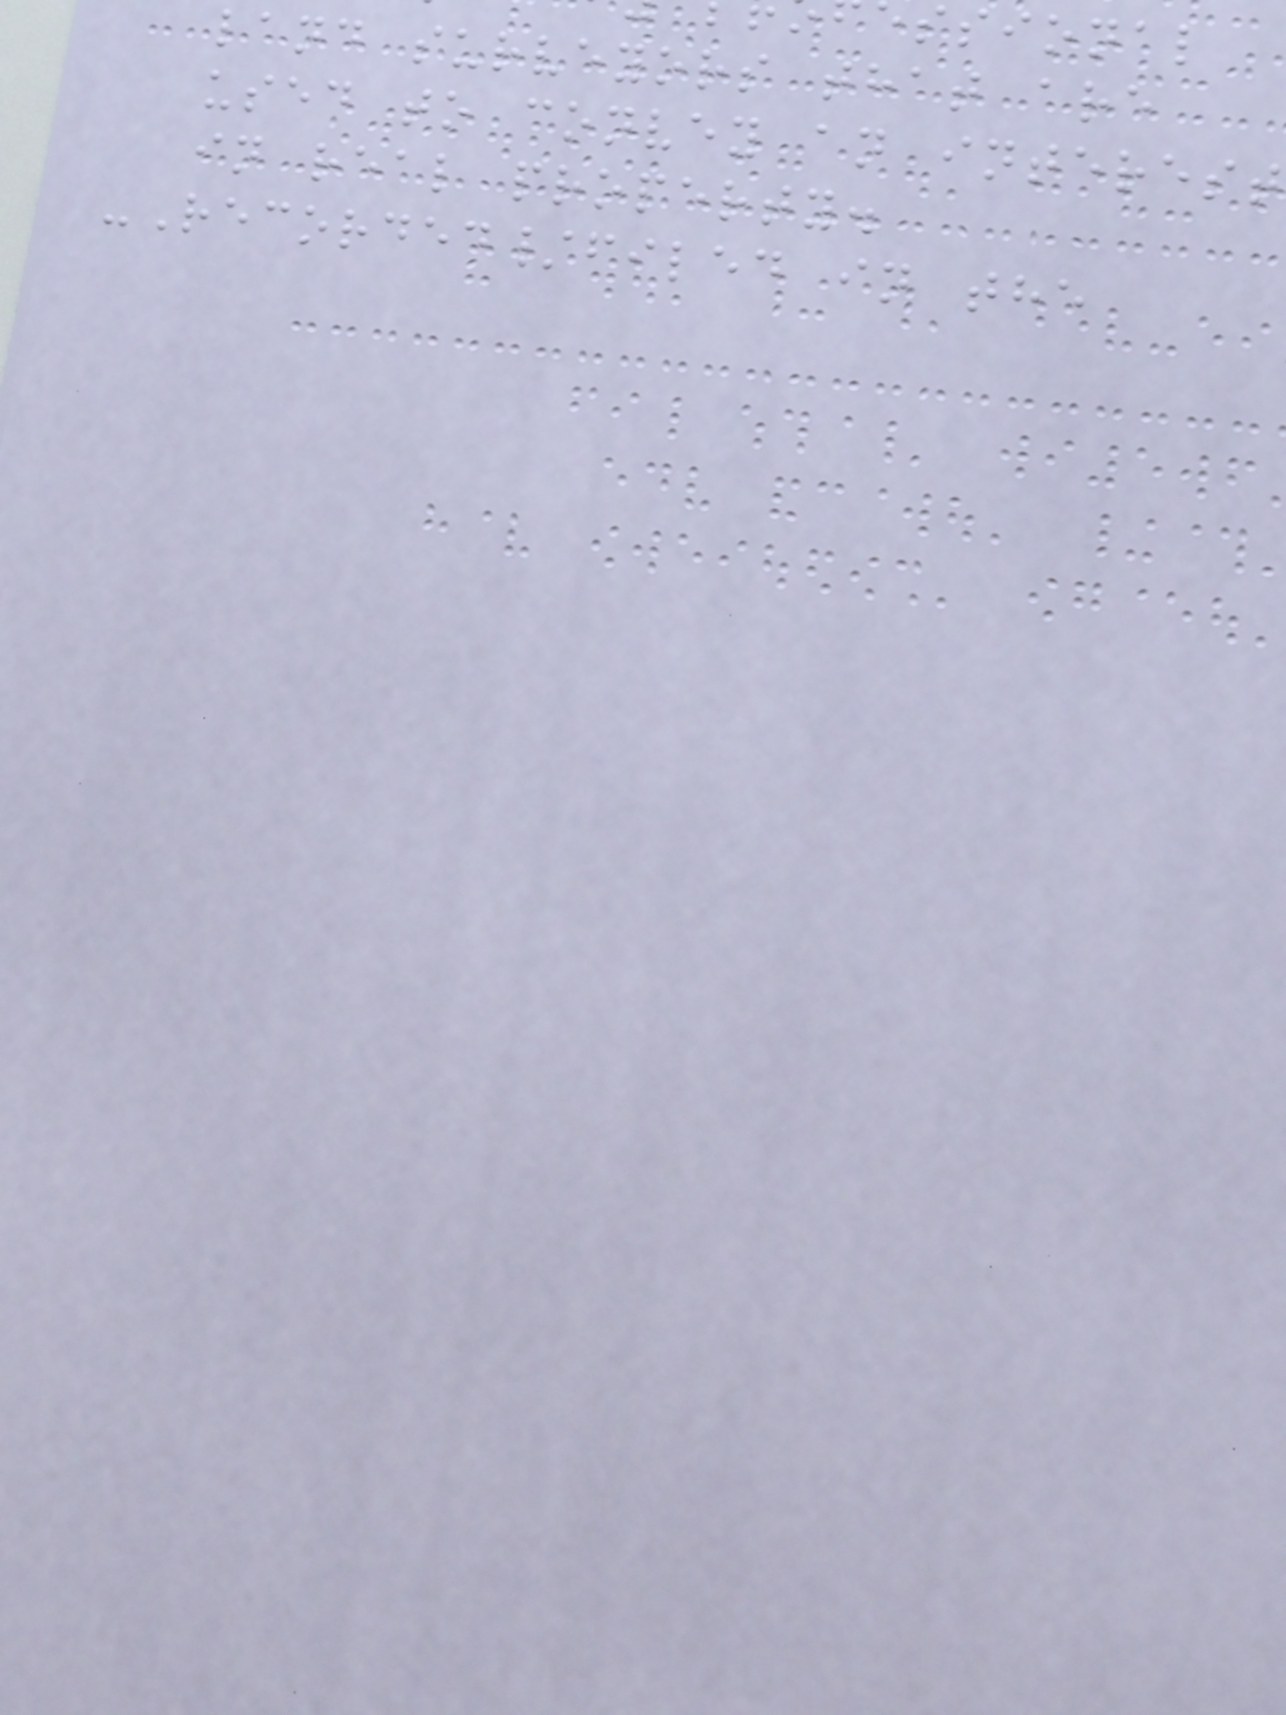ssional
land surveyors that are
used to convey an interest
in real property.
-Recorded/filed in the
